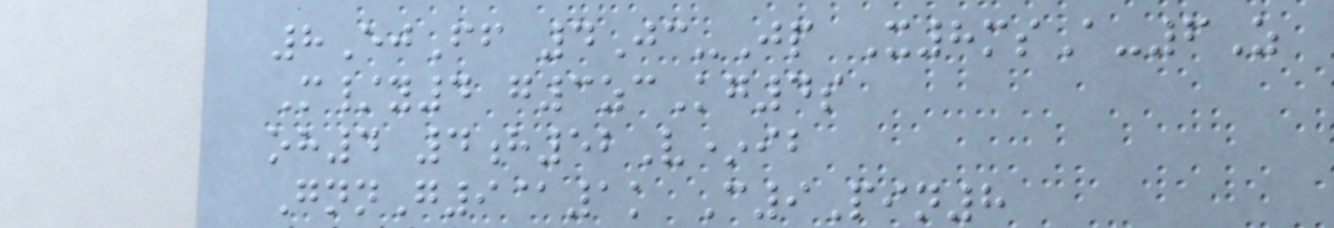8EjFf 4Jc-Jp X8msA-6Z
M/y4 g3zcKg4s
oh4 4h52V*ib
GnnG9@1k C9Pin8
